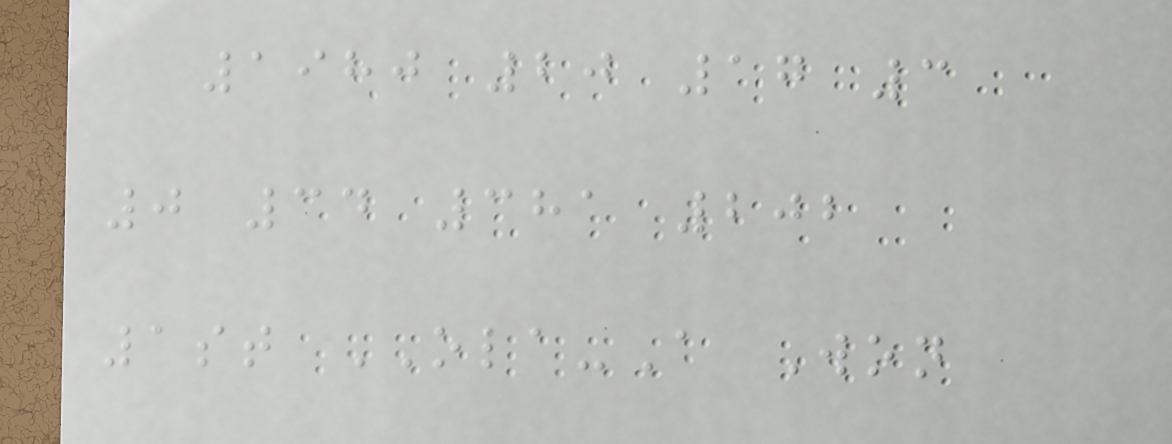1980 20 17 3
0 34 381 202
1st OLA-A Won
